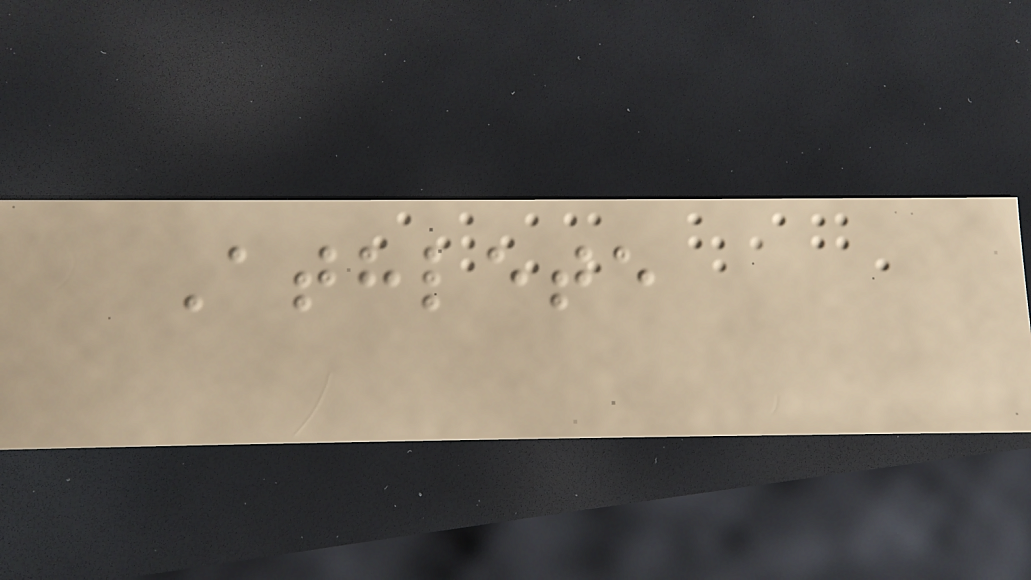Athlete
